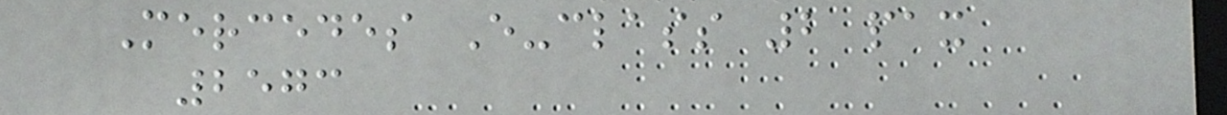Mercedes E-class 2 pax
2573
